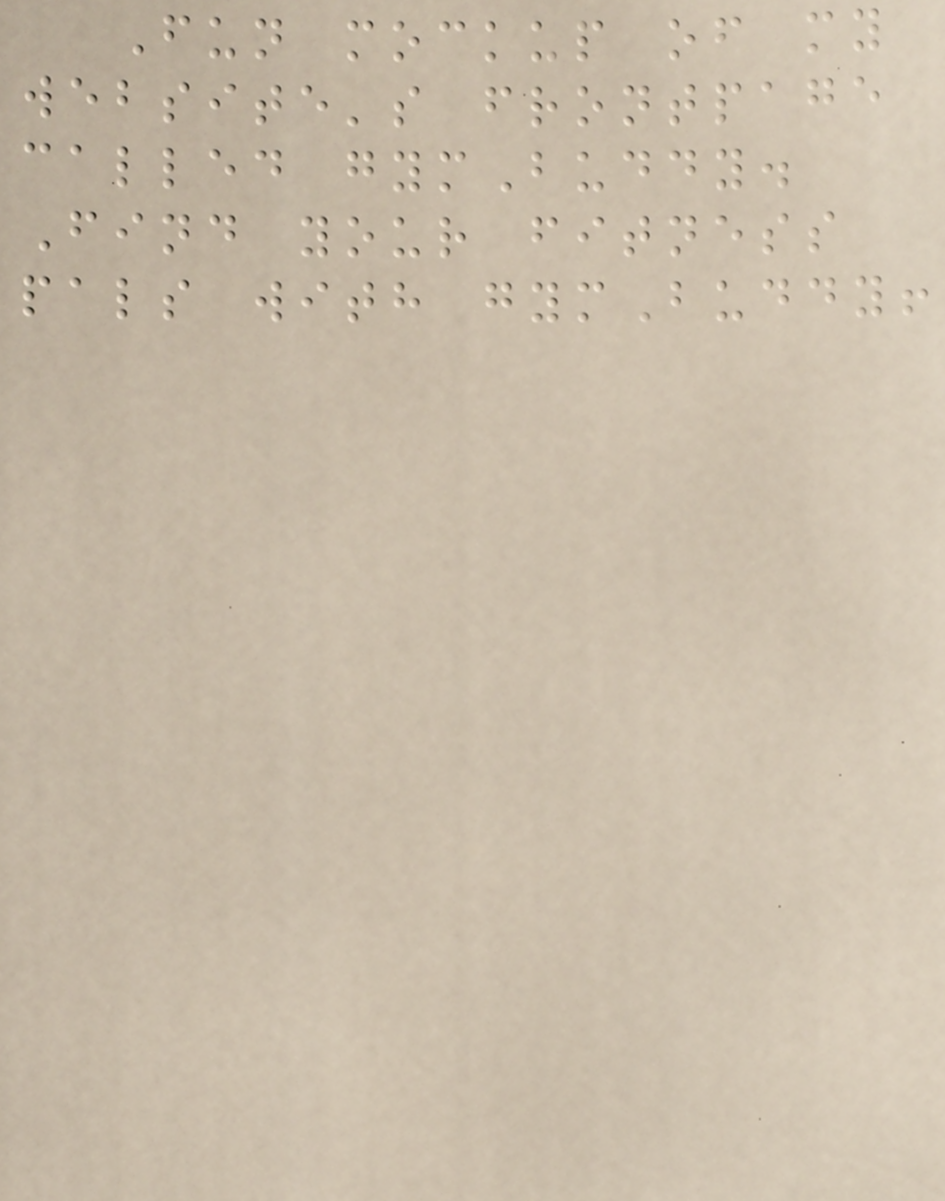Fun mockup of my
website's frontpage
called gymBuddy.
Find your fitness
pals with gymBuddy!
